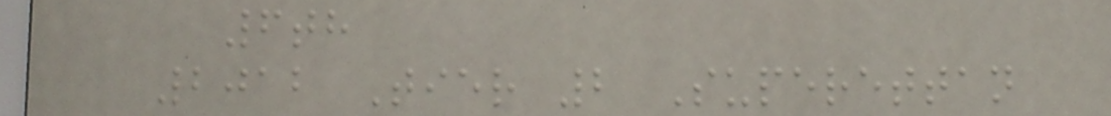6th
2012 Tier 2 Superettan
